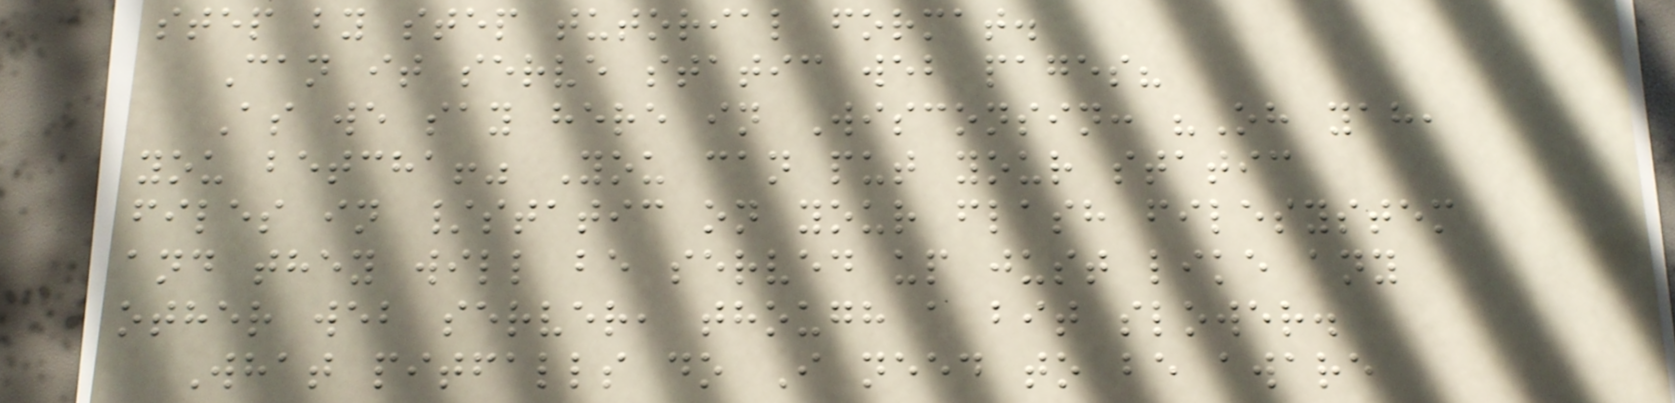step by step tutorial format.
Can it serve static web pages?
As we say here in Wisconsin: "Oh yah,
you betcha!" You can put your static
files in /static on your flash filesystem
and they will be served up just like any
other web server, though a bit slower.
What pitfalls do I need to be aware
